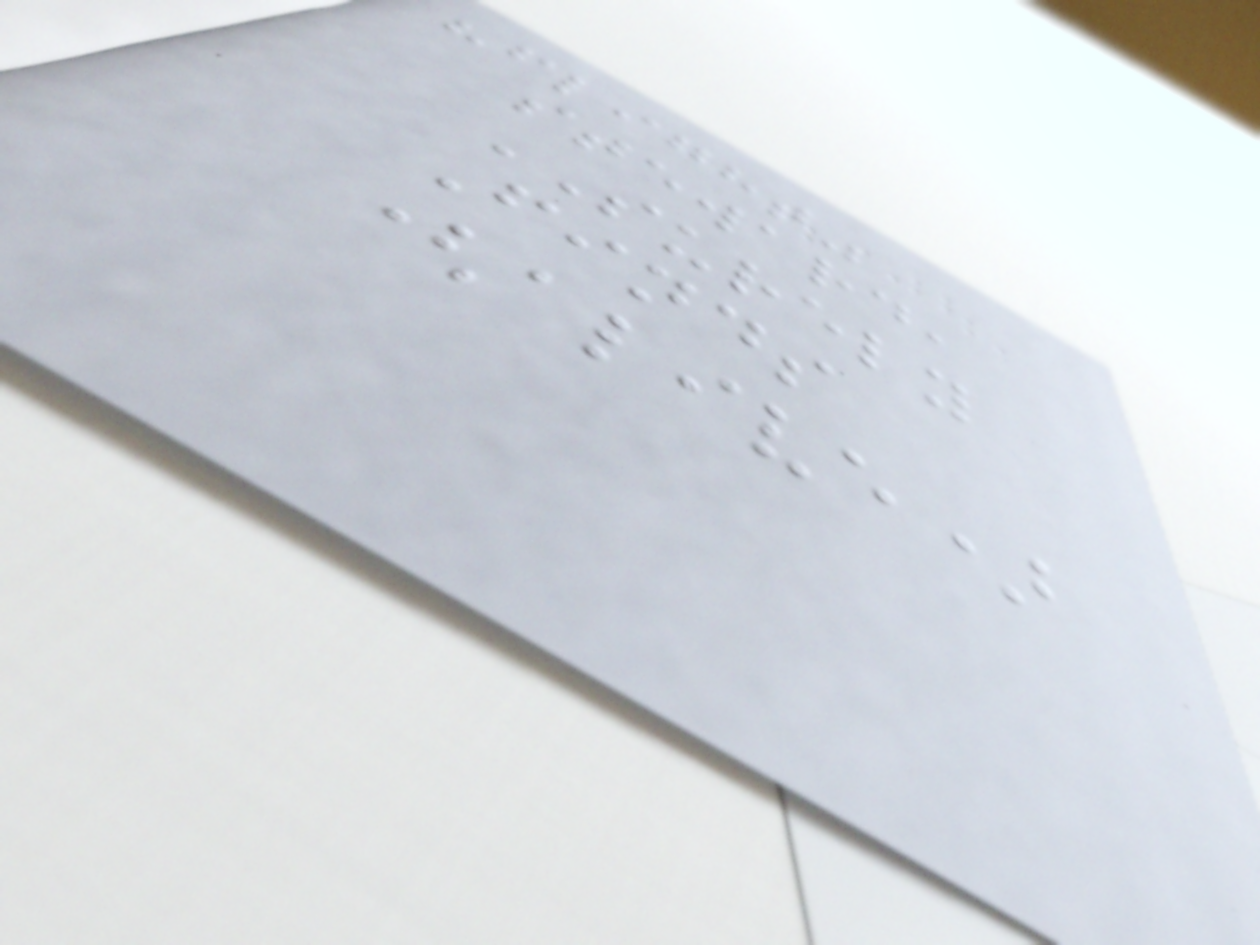"flight"
steward,
SURELY
Finds
(alive)
